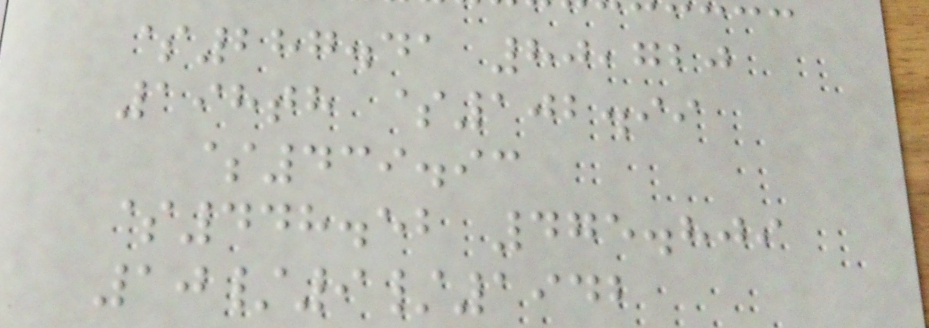$287.41 80,720
198th $102.99
$439.93
$448.52 475.809
10/9/1942
